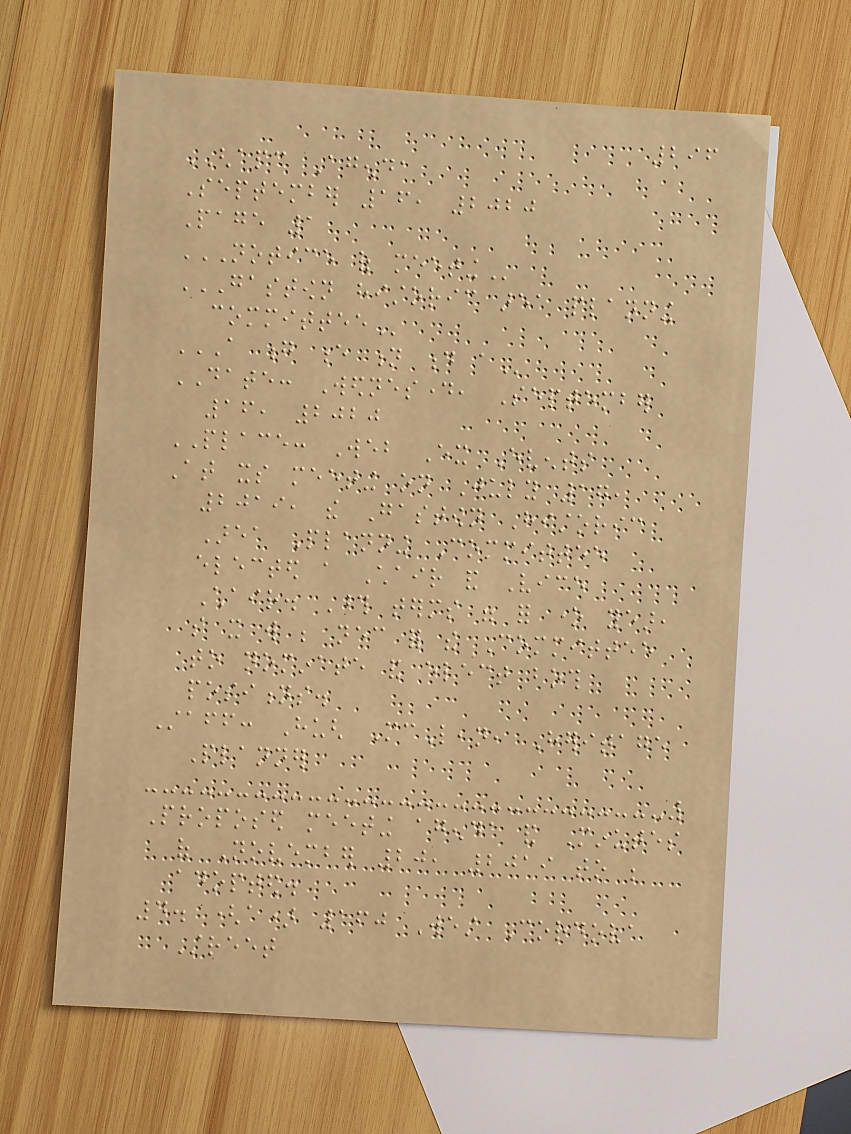296
GHAPC Agenda
September 16, 2020
Page 1
NOTICE OF MEETING
GASTOWN HISTORIC AREA PLANNING
COMMITTEE
A G E N D A
DATE: Wednesday, September
16, 2020
PLACE: Web Ex Events
At its meeting on July 17,
2019, the Gastown Historic
Area Planning Committee
elected a Chair and Vice
Chair. Those terms were for one year,
so it will be necessary for the Committee
to nominate and elect both
positions.
Staff: Hugh McLean, Heritage
Planner
Proposed meeting agenda and Minutes
of November 20, 2019 to be
adopted.
4. (a) 160 West Cordova
Street
